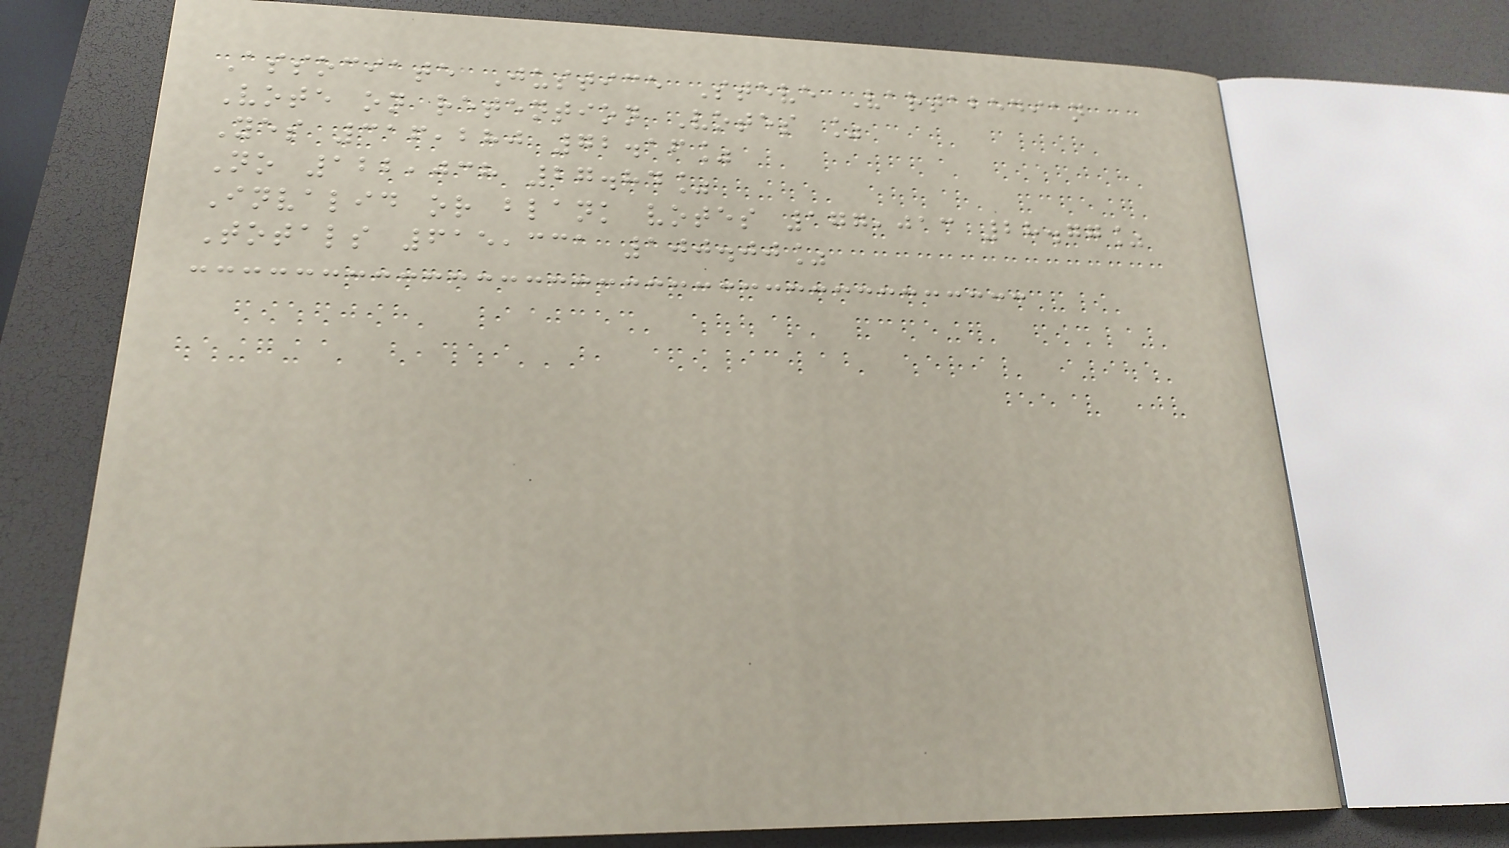Associate Justice Steve Vartabedian
Vote on retention Votes %
Yes 316,280 72.16%
No 122,038 27.84%
Invalid or blank votes 177,013 28.77%
Totals 615,331 100.00%
